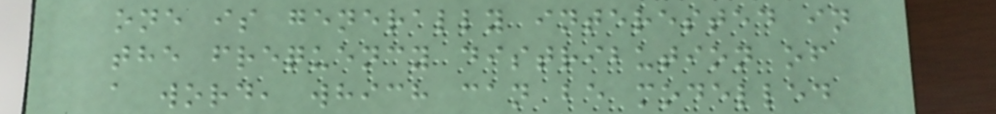one is generally interested in
the frequency distribution of
a word, which can be modelled
